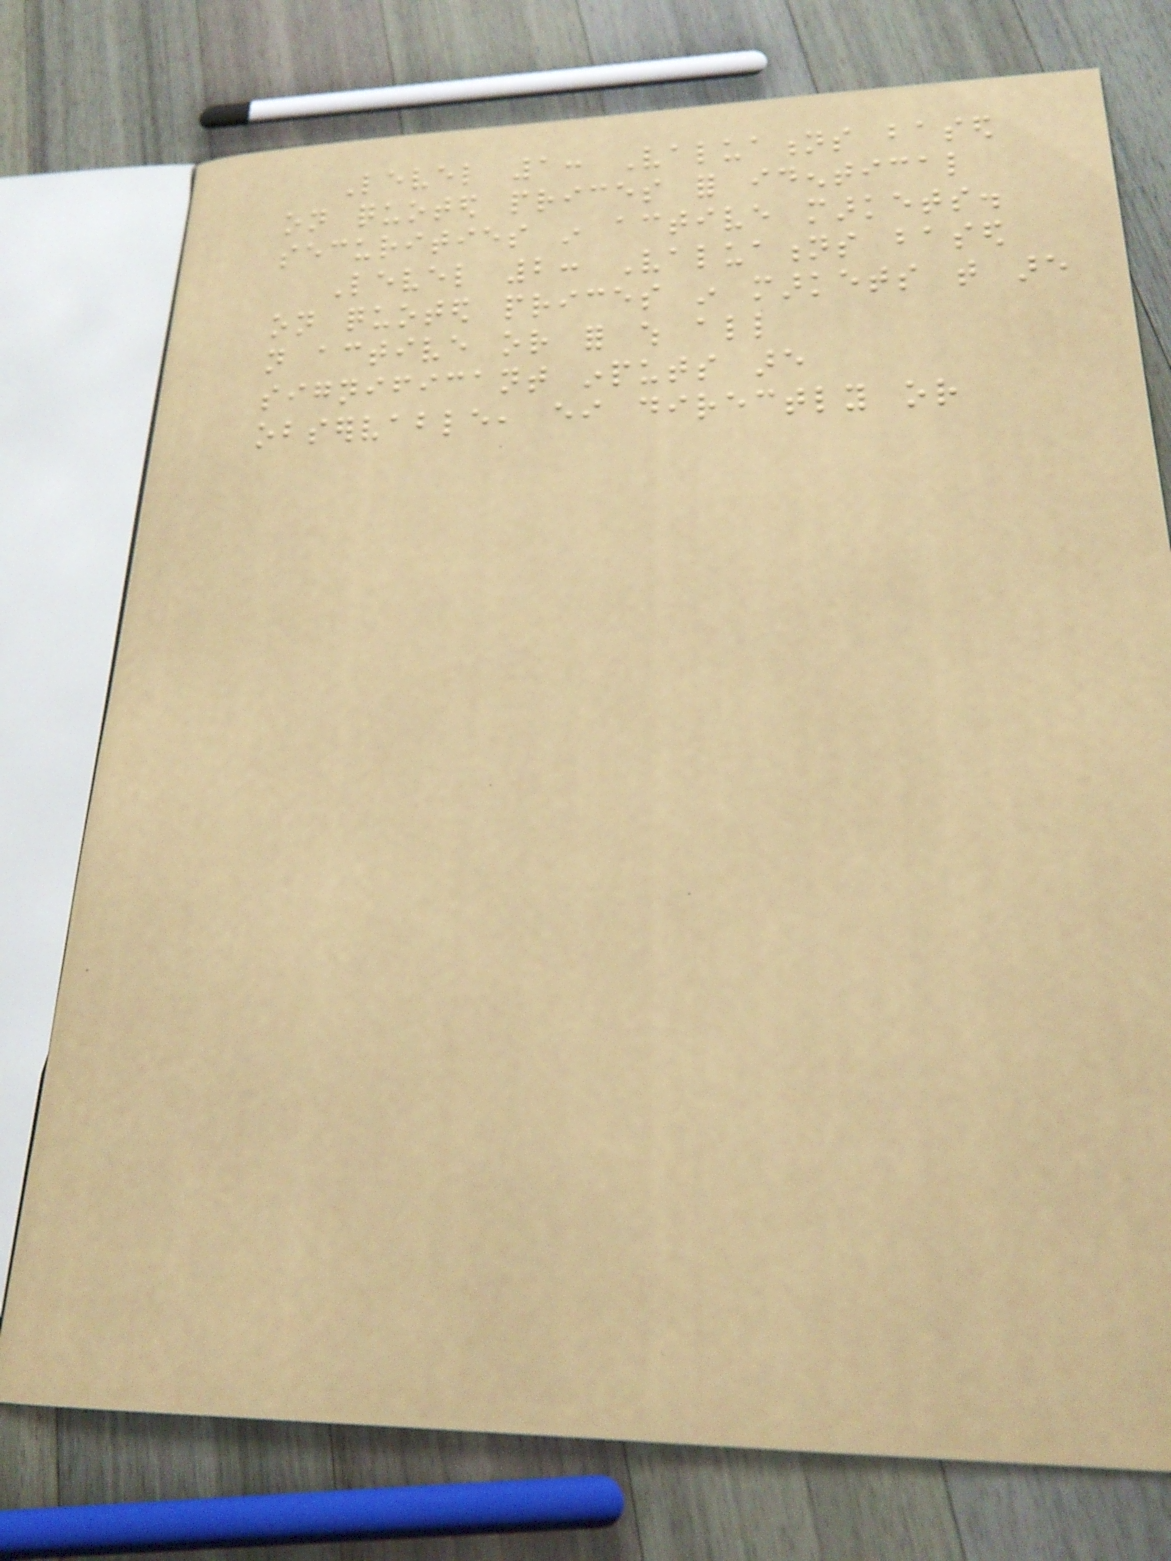Level 1: Valuations based
on quoted prices for identical
securities in active markets.
Level 2: Valuations based
on quoted prices in markets that are
not active or for which all
significant inputs are
observable, either directly or
